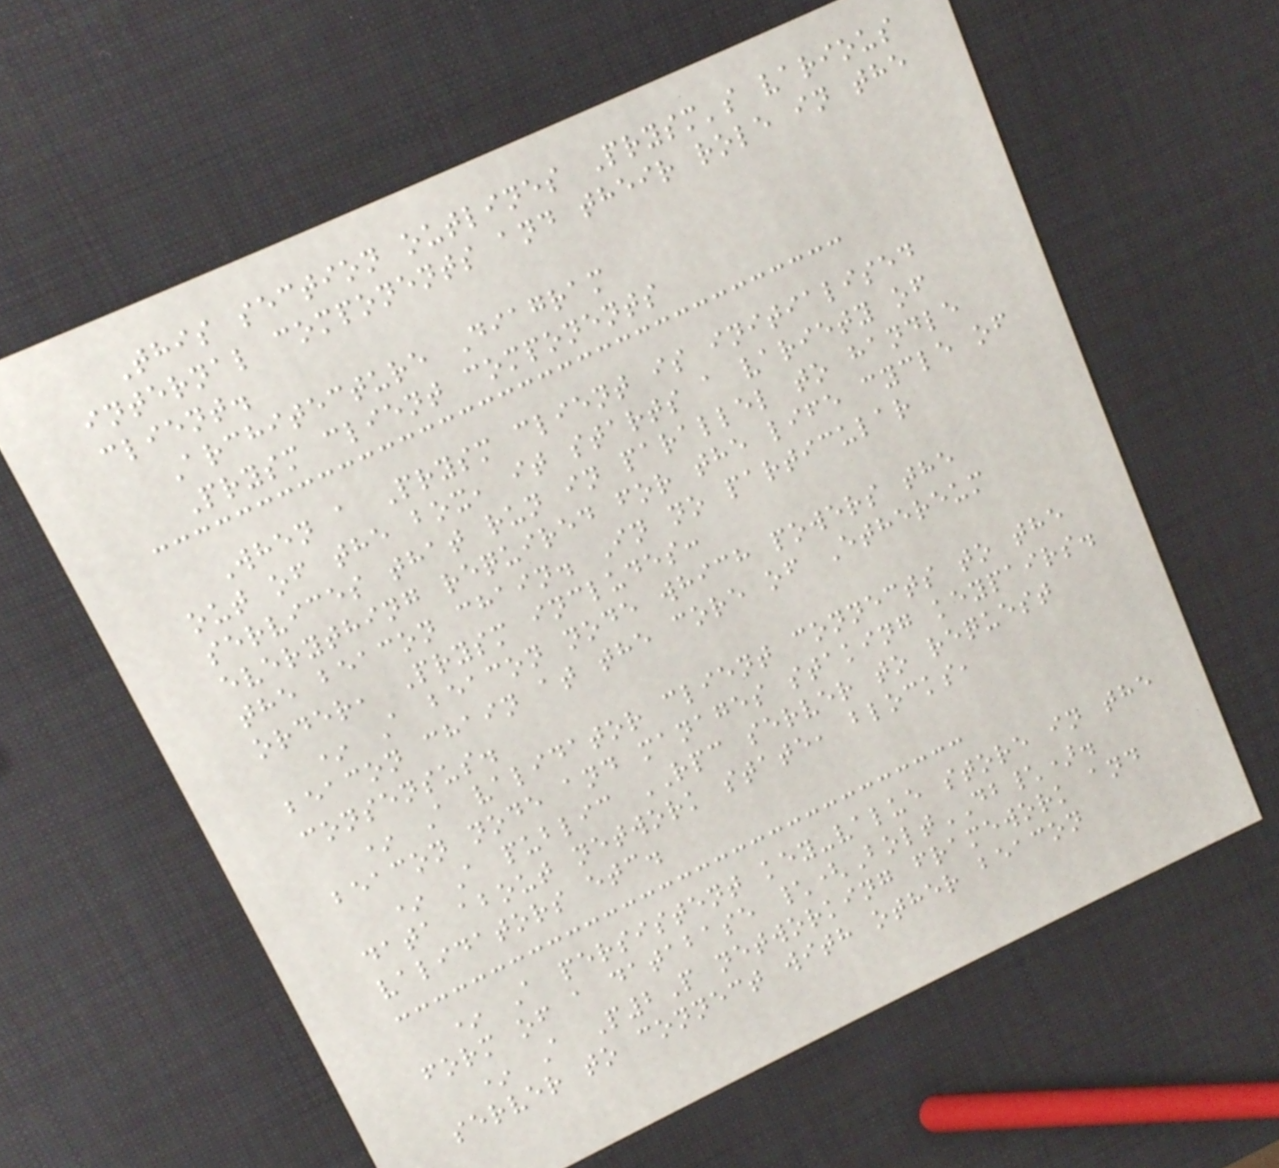This section outlines Prysm's various
internal components and their role in the
client.
Architecture Diagram
Prysm client components
When a Prysm client is initialised
out of the box, it starts a variety of
services that run in parallel to handle
everything required for the life cycle of
the beacon chain. In no particular
order, Prysm includes:
* A beacon node which powers the
beacon chain at the core of Ethereum
consensus.
* A validator client connects to the
beacon node and manages staking keypairs.
* A public RPC server to request
data about network state, blocks,
validators etc.
* A persistent key-value store in the
form of a database \(BoltDB\).
* A P2P networking framework and
server to connect with other beacon
